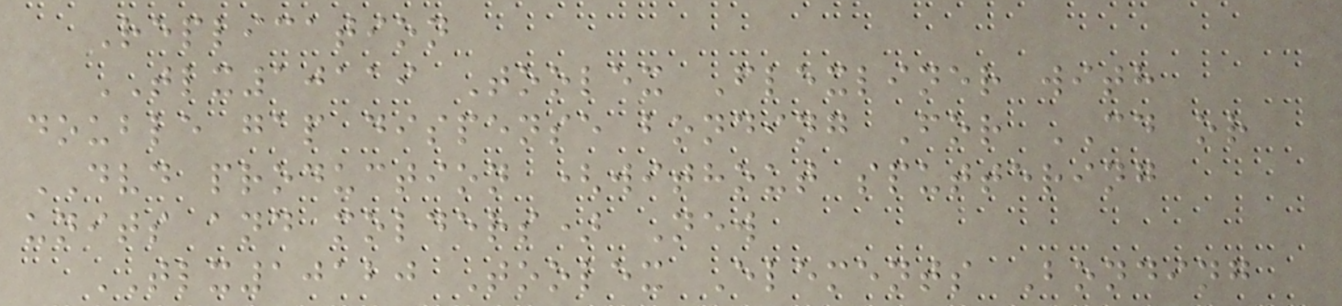Replication
TLX10119 Toolex Flexliner with
double gap dispense bonding For CD or
DVD production (without sputtering
units and molders) New
TLX10120 Toolex Elements Bonding
